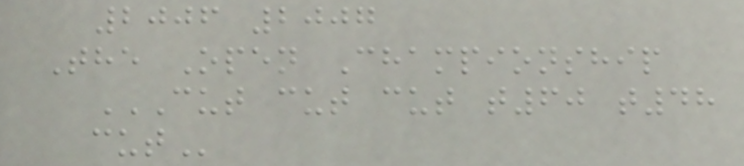2006 2007
The Open Championship
CUT CUT CUT T60 T48
CUT
